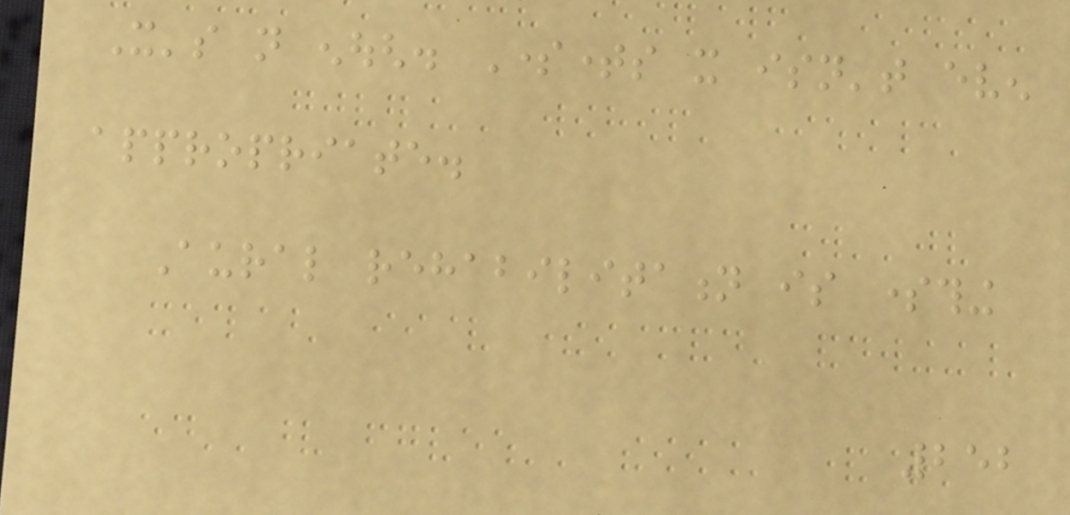It's not enough. Sometimes it isn't even
appropriate.
Aural rehabilitation is something
252
